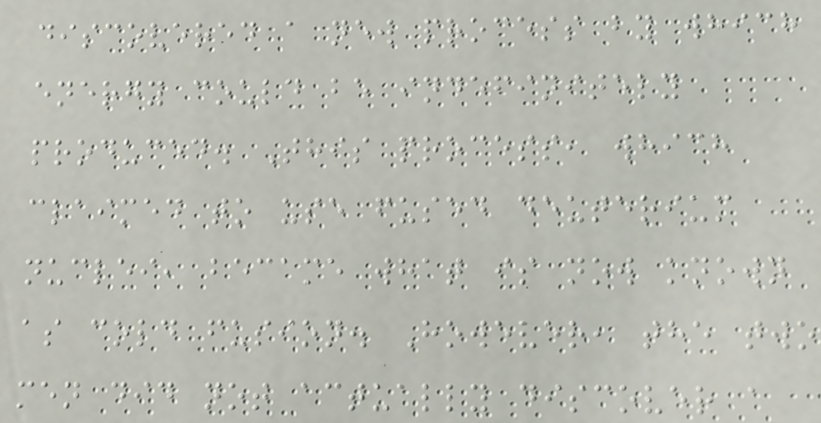discovered a new process by which
energy could be indefinitely
produced. This process, which
claimed to use fused deuterium
nuclei, became what is now known
as cold fusion. However, the two
men did not actually discover a
